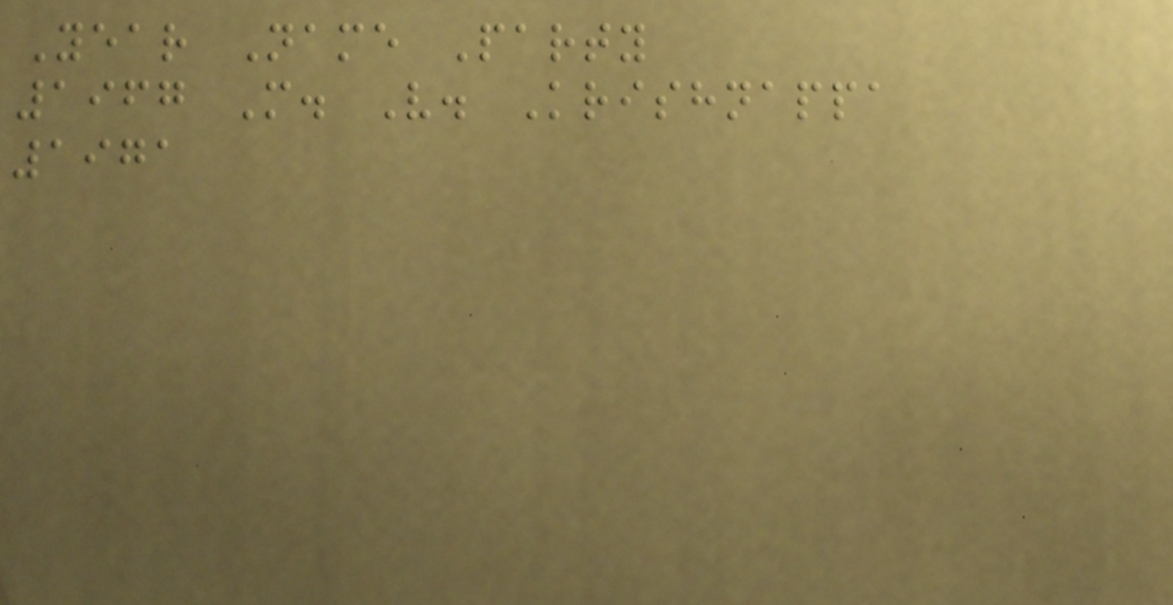Year Name Party
1967 M. V. Krishnappa
1971
